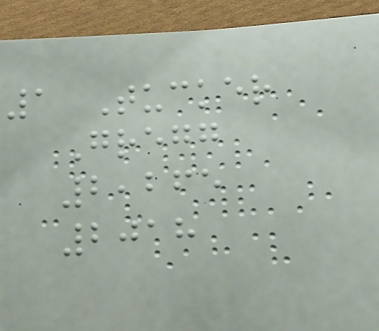1 Tucker
Gregg
2,265
2018
